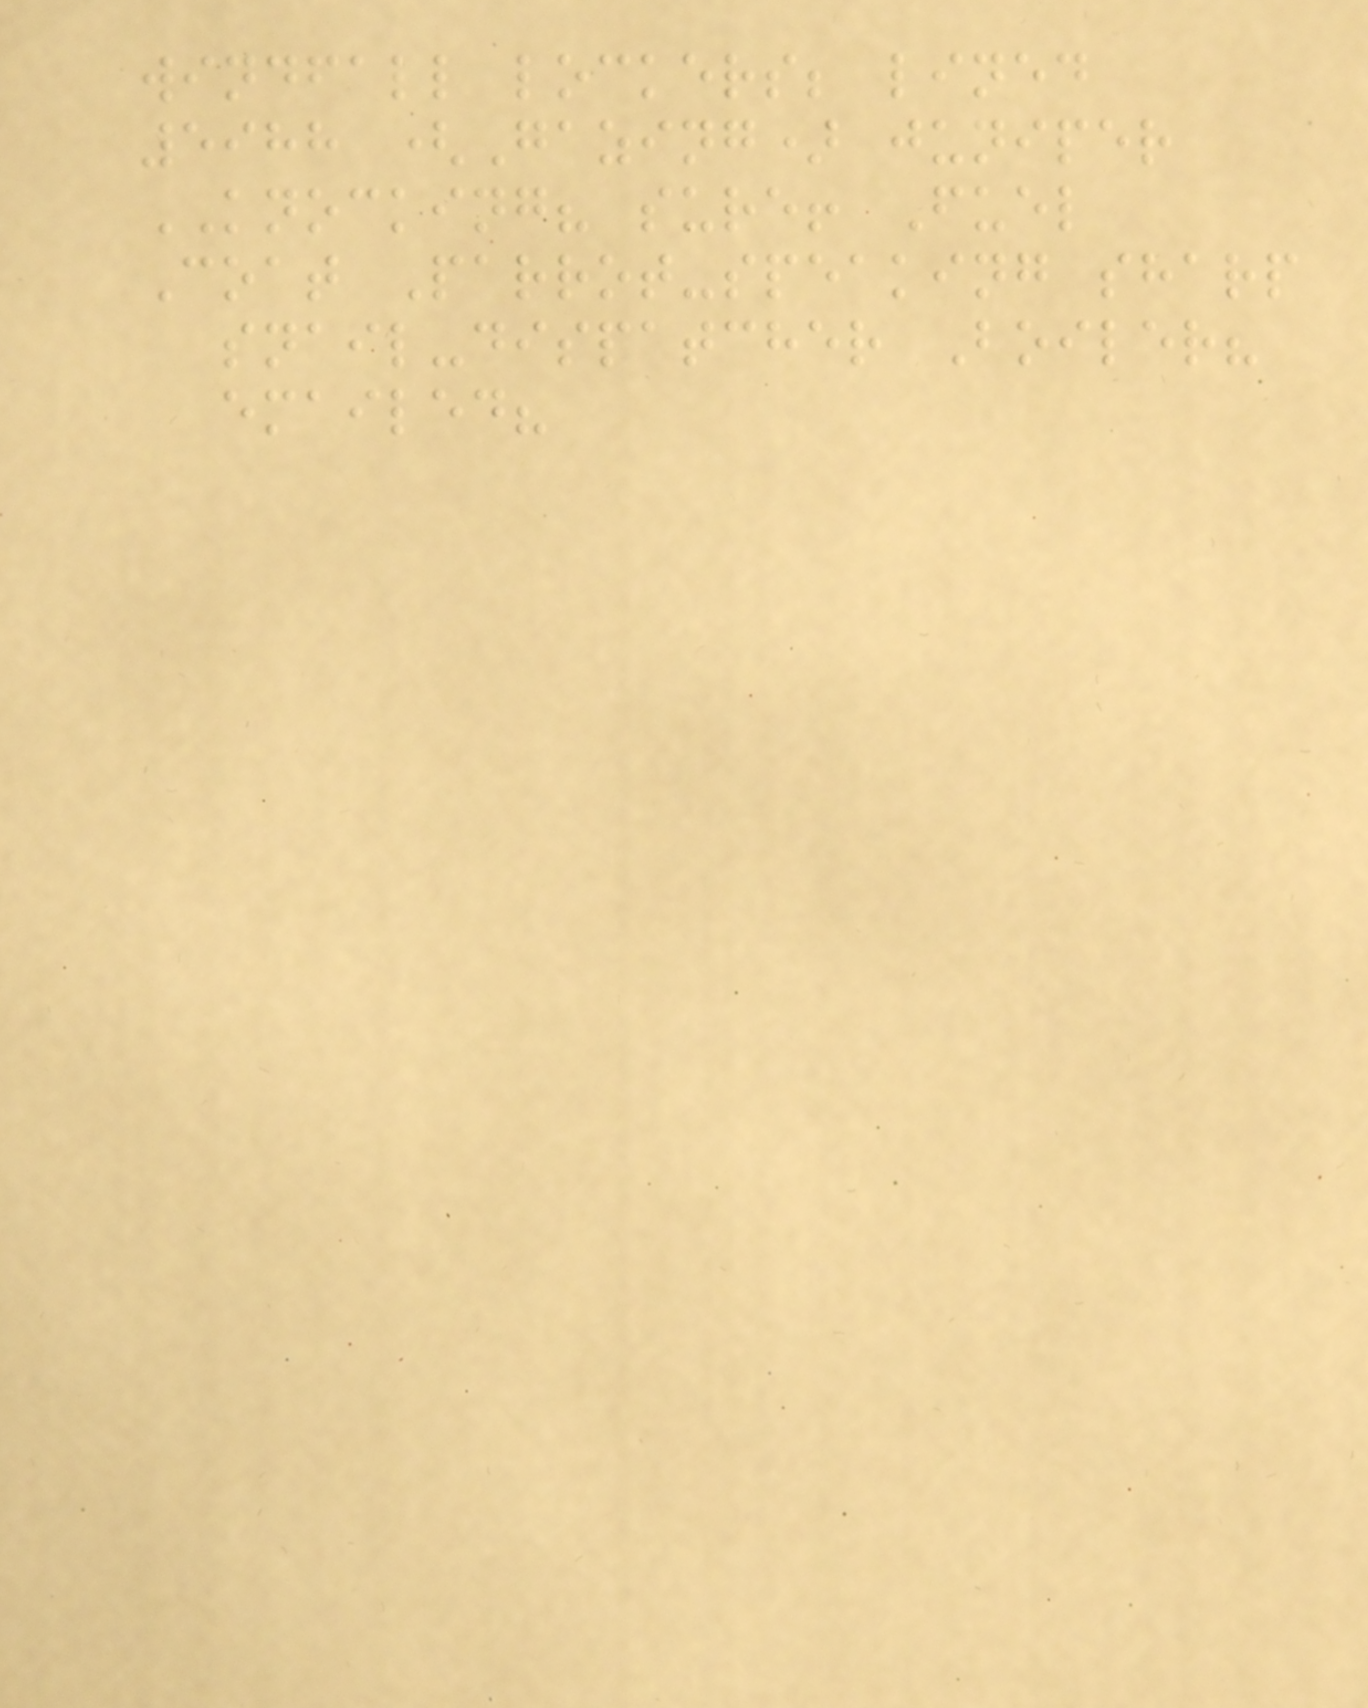windfall lockers; lined
5988 (Gazing) juniper
KNOCKING? sure! Fuel
Coat Parrot-speaking sharp
snail-dispatcher Boiler?
emailed?
